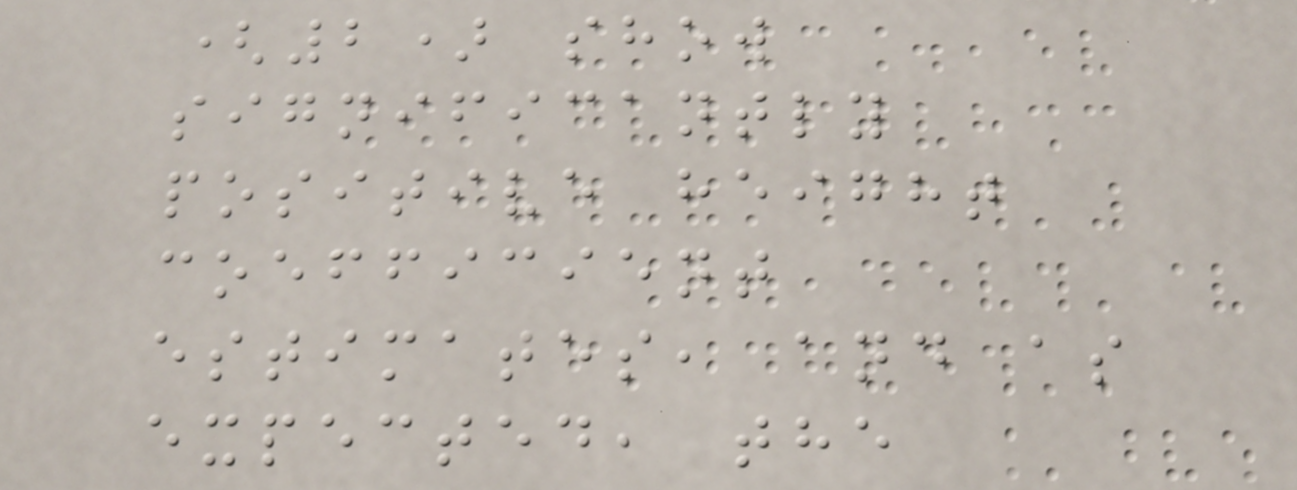(2) show
significantly
positive height
coefficient
estimates, and as
expected, the
